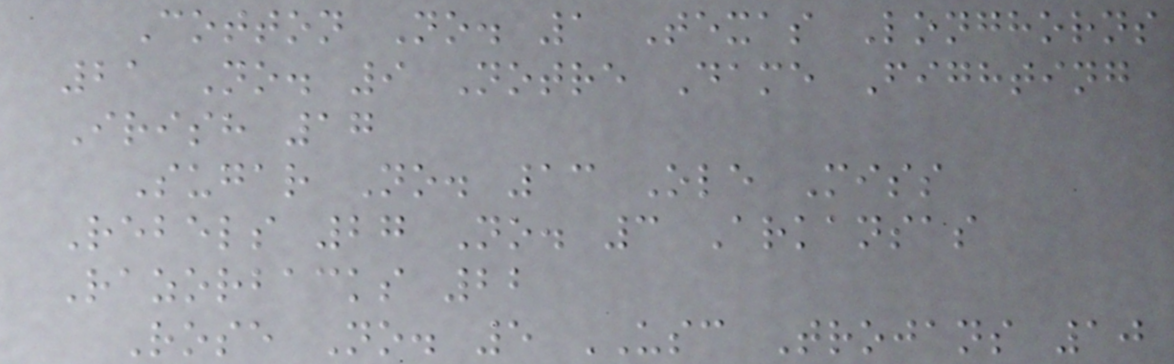Cotton No. 1 Texas Longhorns
21 No. 9 Notre Dame Fighting
Irish 17
Sugar No. 13 Ole Miss
Rebels 27 No. 3 Arkansas
Razorbacks 22
Rose No. 5 USC Trojans 10
